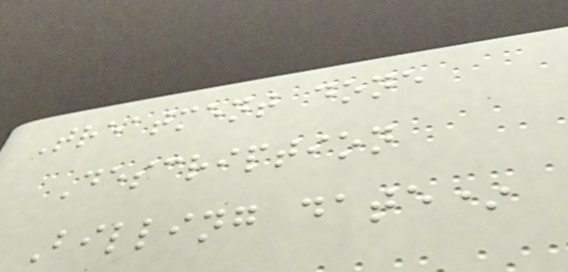Treatment done
Description
Billing date*
